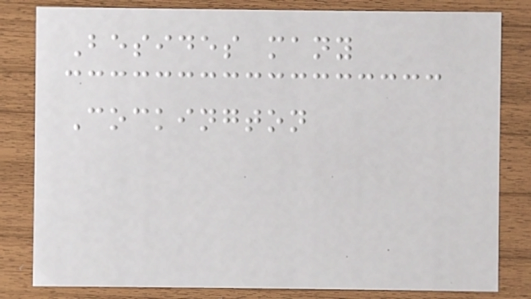Besides many
Cockington
